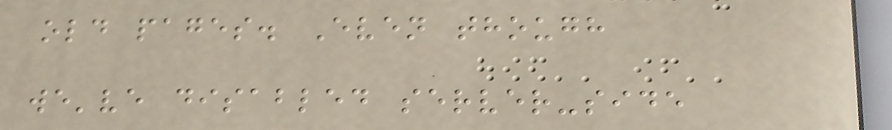old pages. Even though
we've disabled server-side
